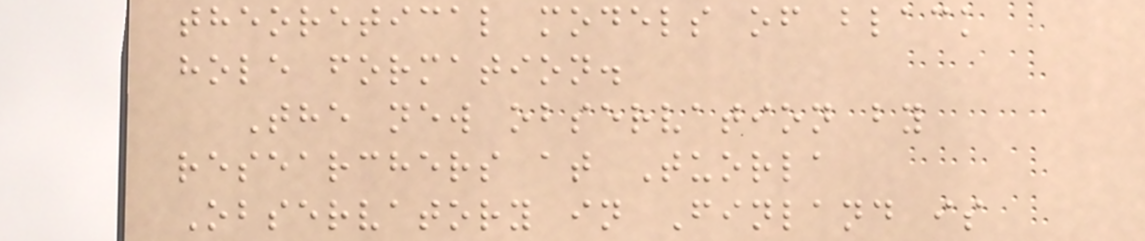theoretical models of black
hole formation.
The new observation by
researchers at Tuorla
Observatory in Finland is
